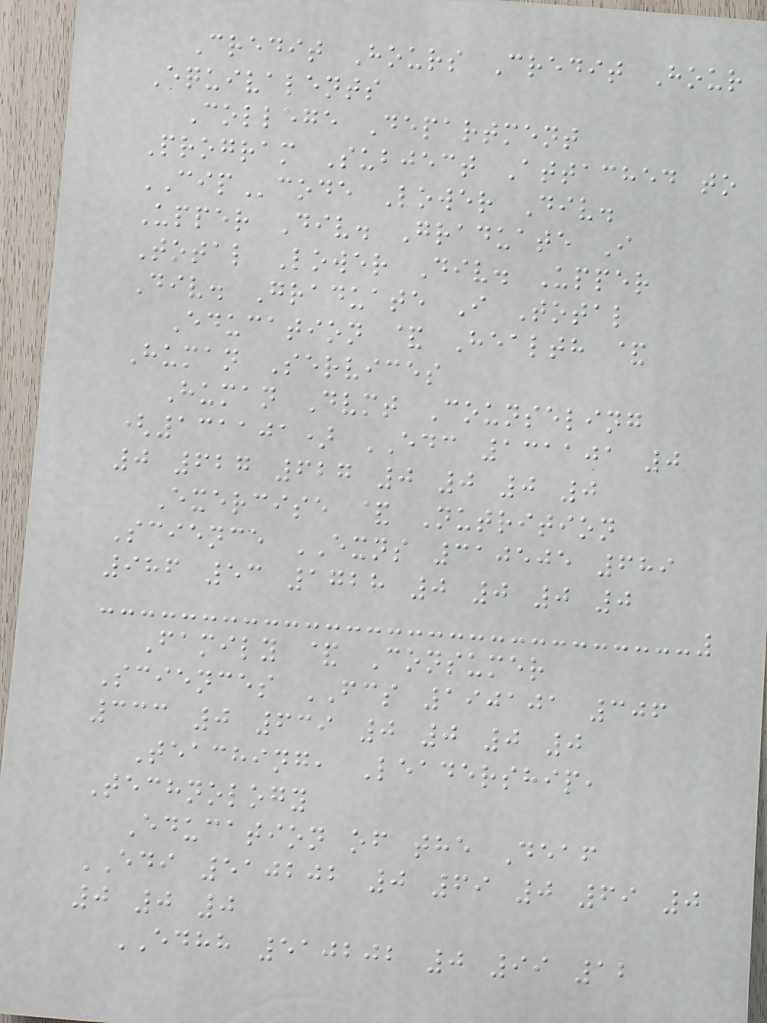Credit Hours Credit Hour
Equivalents
College Department
Program Subject Attached to
CIPcode Lower Div.
Upper Div. Graduate I
Total Lower Div. Upper
Div. Graduate I Total
Education & Health &
Human Services
Human Dvmt Counseling
(131101) EDC 131101 0
0 627 627 0 0 0 0
Exercise & Nutrition
Science EXNS 310505 689
986 53 1728 0 0 0 0
Family & Consumer
Sciences FCS 190101 306
333 0 639 0 0 0 0
Teaching, Leadership,
Technology
Education of the Deaf
EDI 510202 0 69 0 69 0
0 0 0
EDHH 510202 0 99 12
